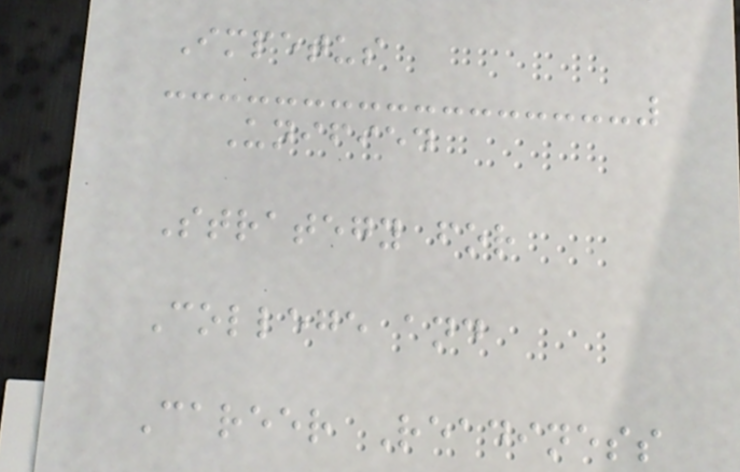Impetus
Unified
Strategy for
College and
Career Readiness
